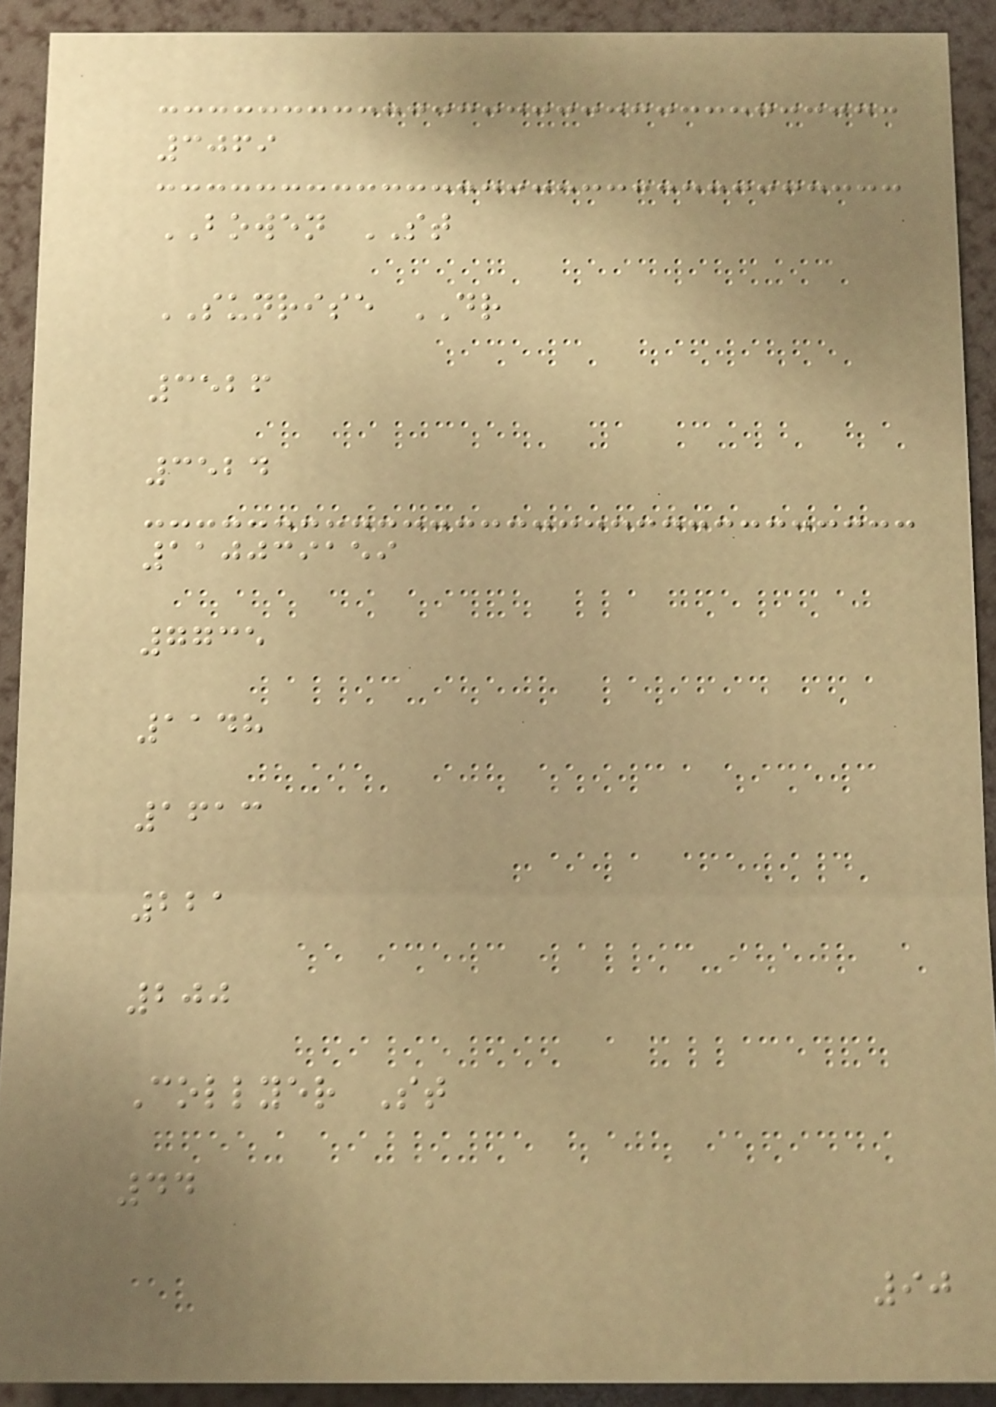3069
BOWEN ST
SUNRISE DR
3526
3524
110039159
7735
1148
1613
221
200
Collyer St
44
90
